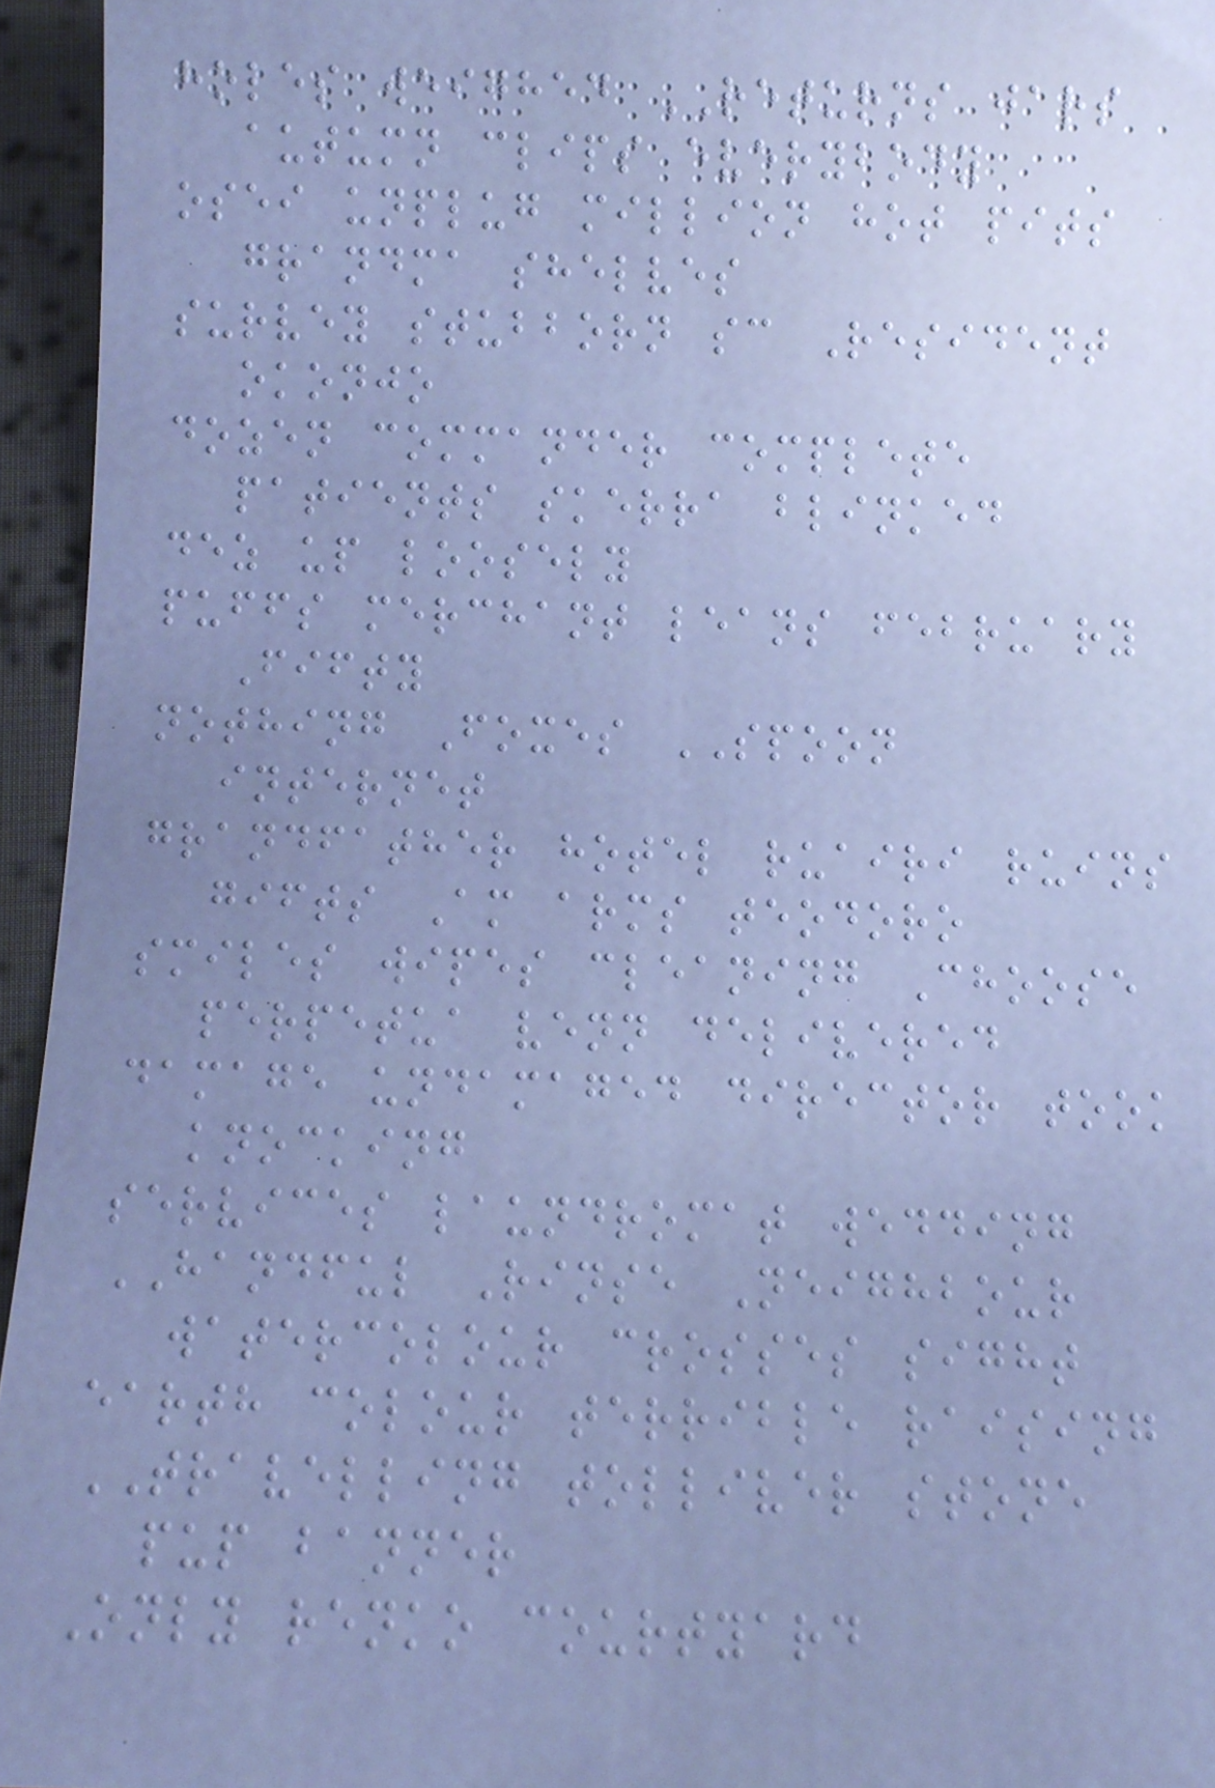holes weighed RETURNS jars
autumn clips everybody
osei unplug million hot pits
grandma shelves
survey stubborn sc Resident
okonjo
dozen commander complete
patients skerra blinked
dez up loosely
puffs merchant leans february
Fifty
nothing Foxes SPOON
internet
grandfather hotel ruairi ruins
gifts Am arms teodoro
smiles wipes cleaning Choose
perpetua venn delivered
damage undamaged director took
knocking
services laundromat wedding
HANDFUL Rinse Neighbour
watercolour crosses sight
earth colour terrible raising
TRAVELLING tolliver stone
pup banner
Only renko courtyard
